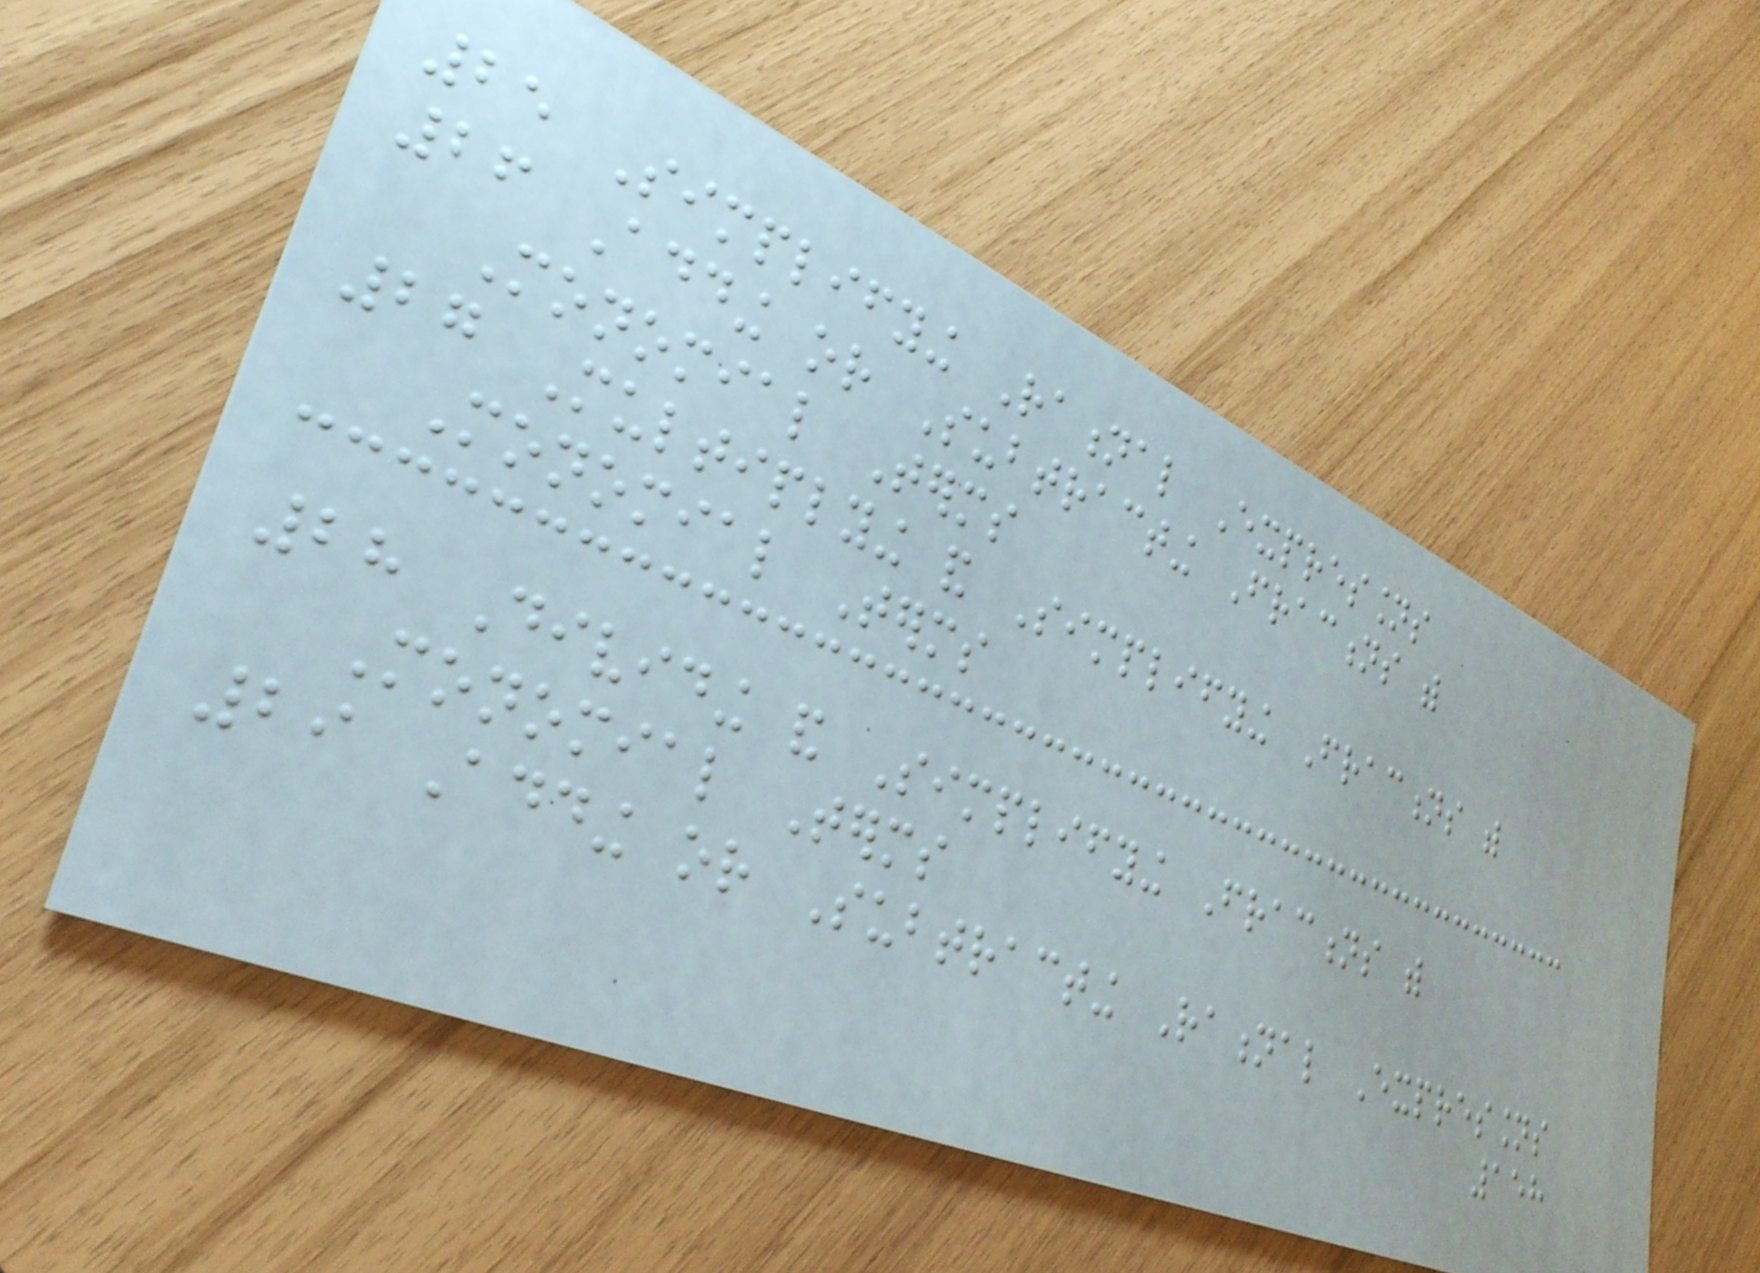25 Simplifying Rational Expressions
26 Adding or Subtracting Fractions with
Monomial Terms
27 Multiplying and Simplifying Fractions with
Monomial Terms
28 Dividing and Simplifying Fractions with
Monomial Terms
29 Adding or Subtracting Rational Expressions
158
